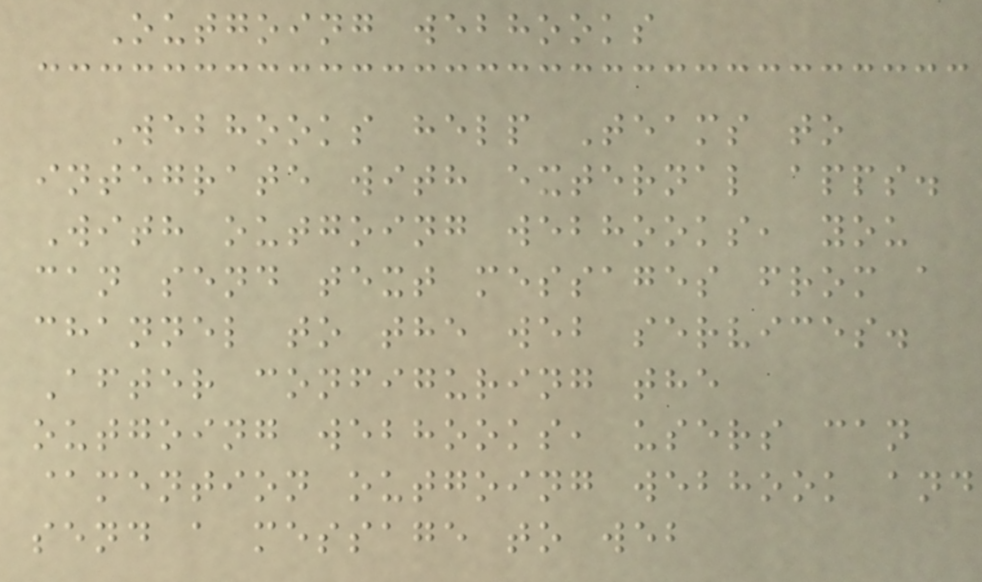Outgoing webhooks
Webhooks help Teams to
integrate with external apps.
With outgoing webhooks, you
can send text messages from a
channel to the web services.
After configuring the
outgoing webhooks, users can
@mention outgoing webhook and
send a message to web
